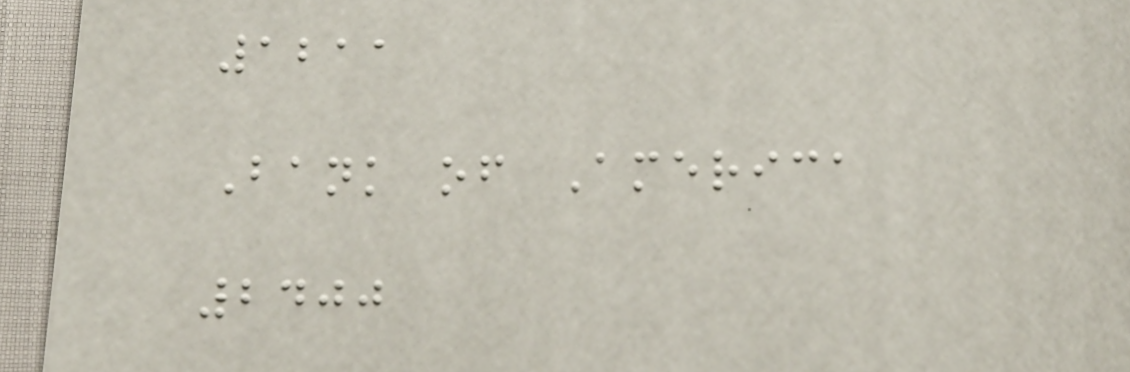1211
Bank of America
2400
